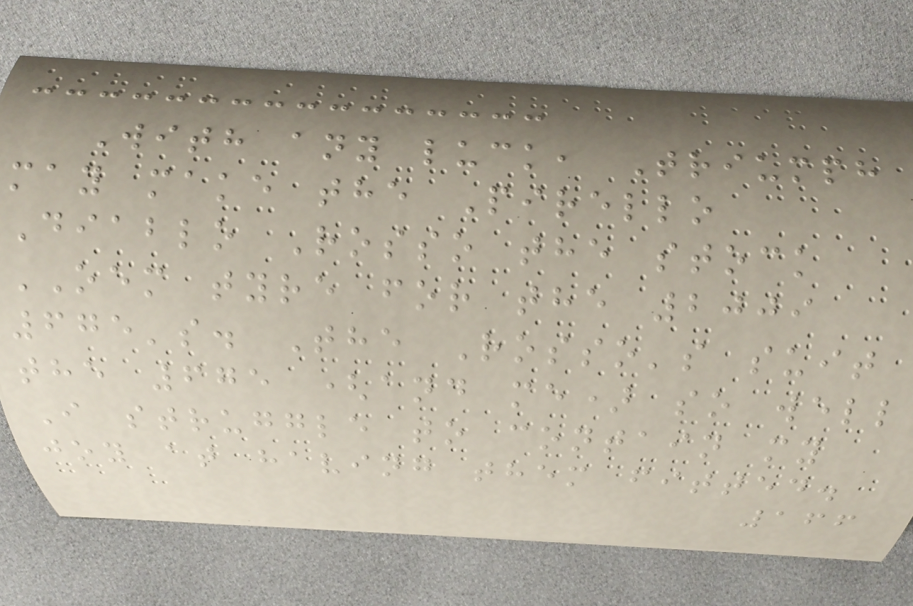With any luck, Triumph
may make the Pirello
Diablo Rosso the stock
OEM tyre for the 2009
675's. The Rosso's suit
the 675 (and me) so well
I struggle to contain my
joy at having them fitted.
166
